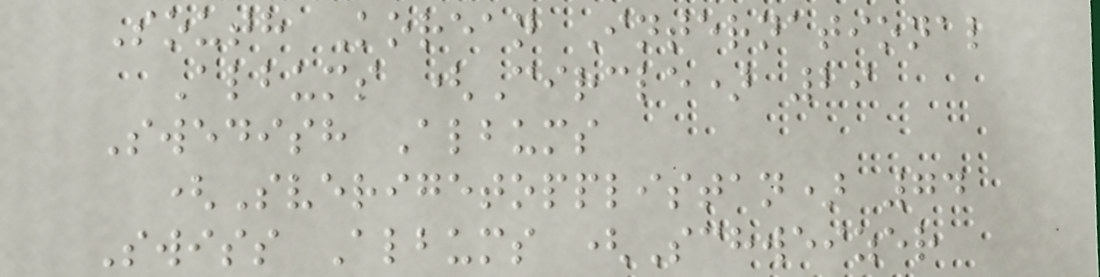South Korean International
Albums (Circle) 29
Swedish Albums
(Sverigetopplistan) 74
Swiss Albums (Schweizer
